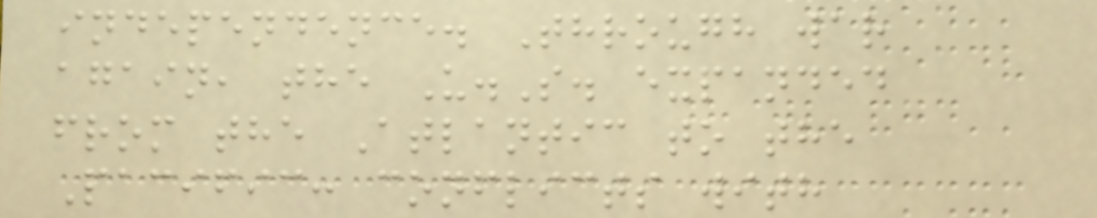independence. Through war
again, the U.S. expanded
from the Atlantic to the
Pacific: conflicts with
